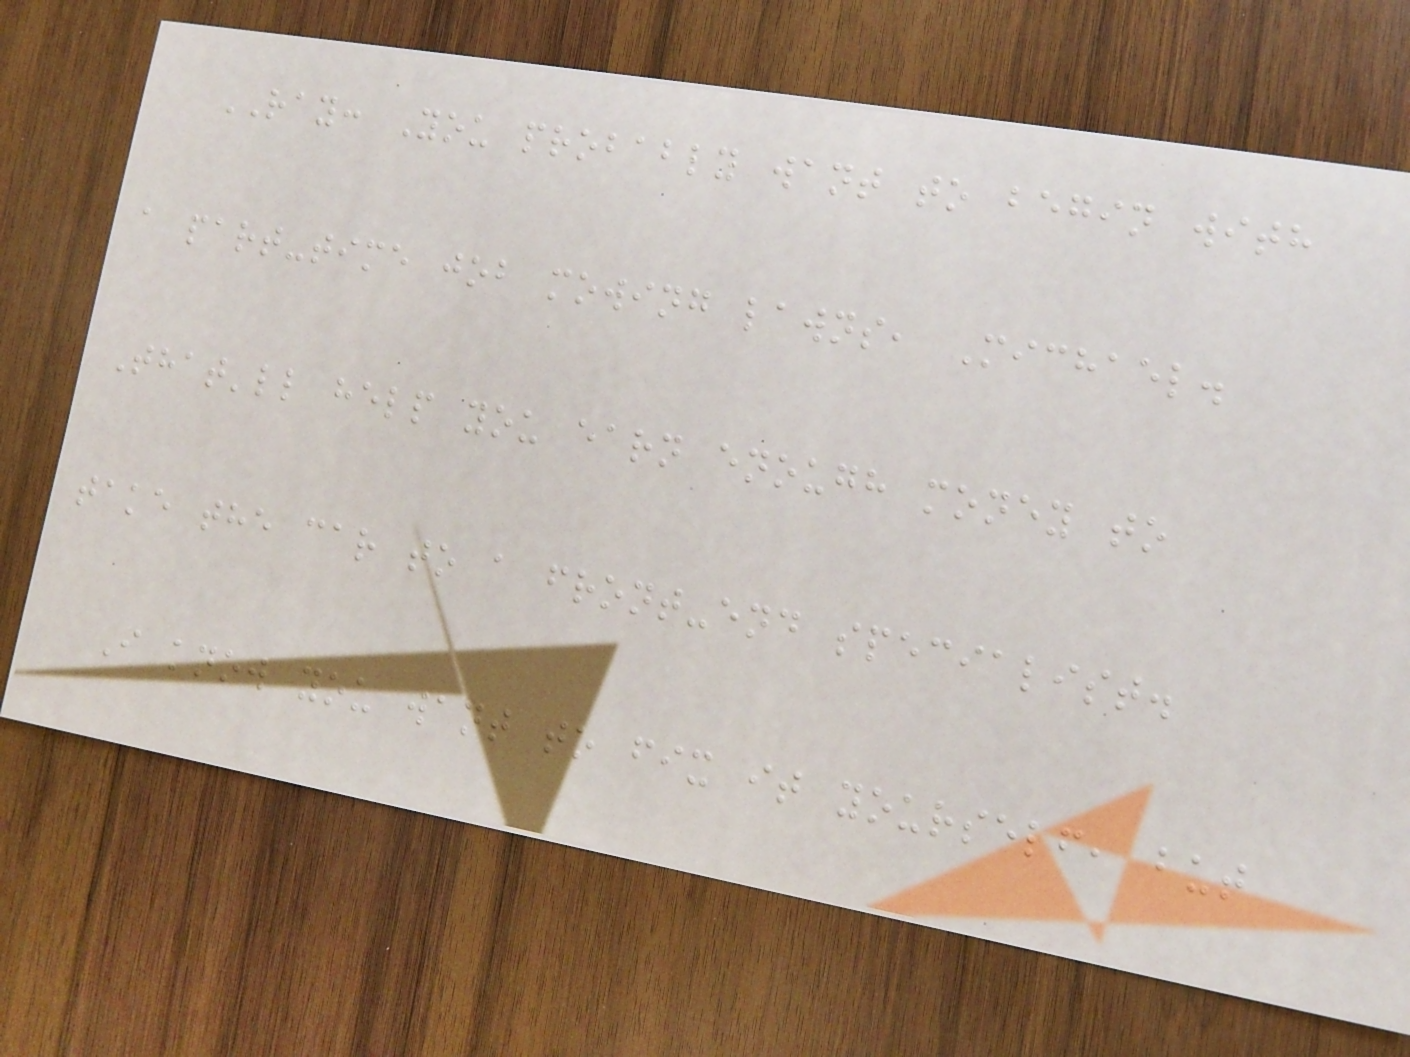RAY: You probably want to begin with
a part-time job mowing lawns, Michael.
That'll help you earn enough money to
take the car to a front-end specialist.
I know you want to fix it yourself, but
